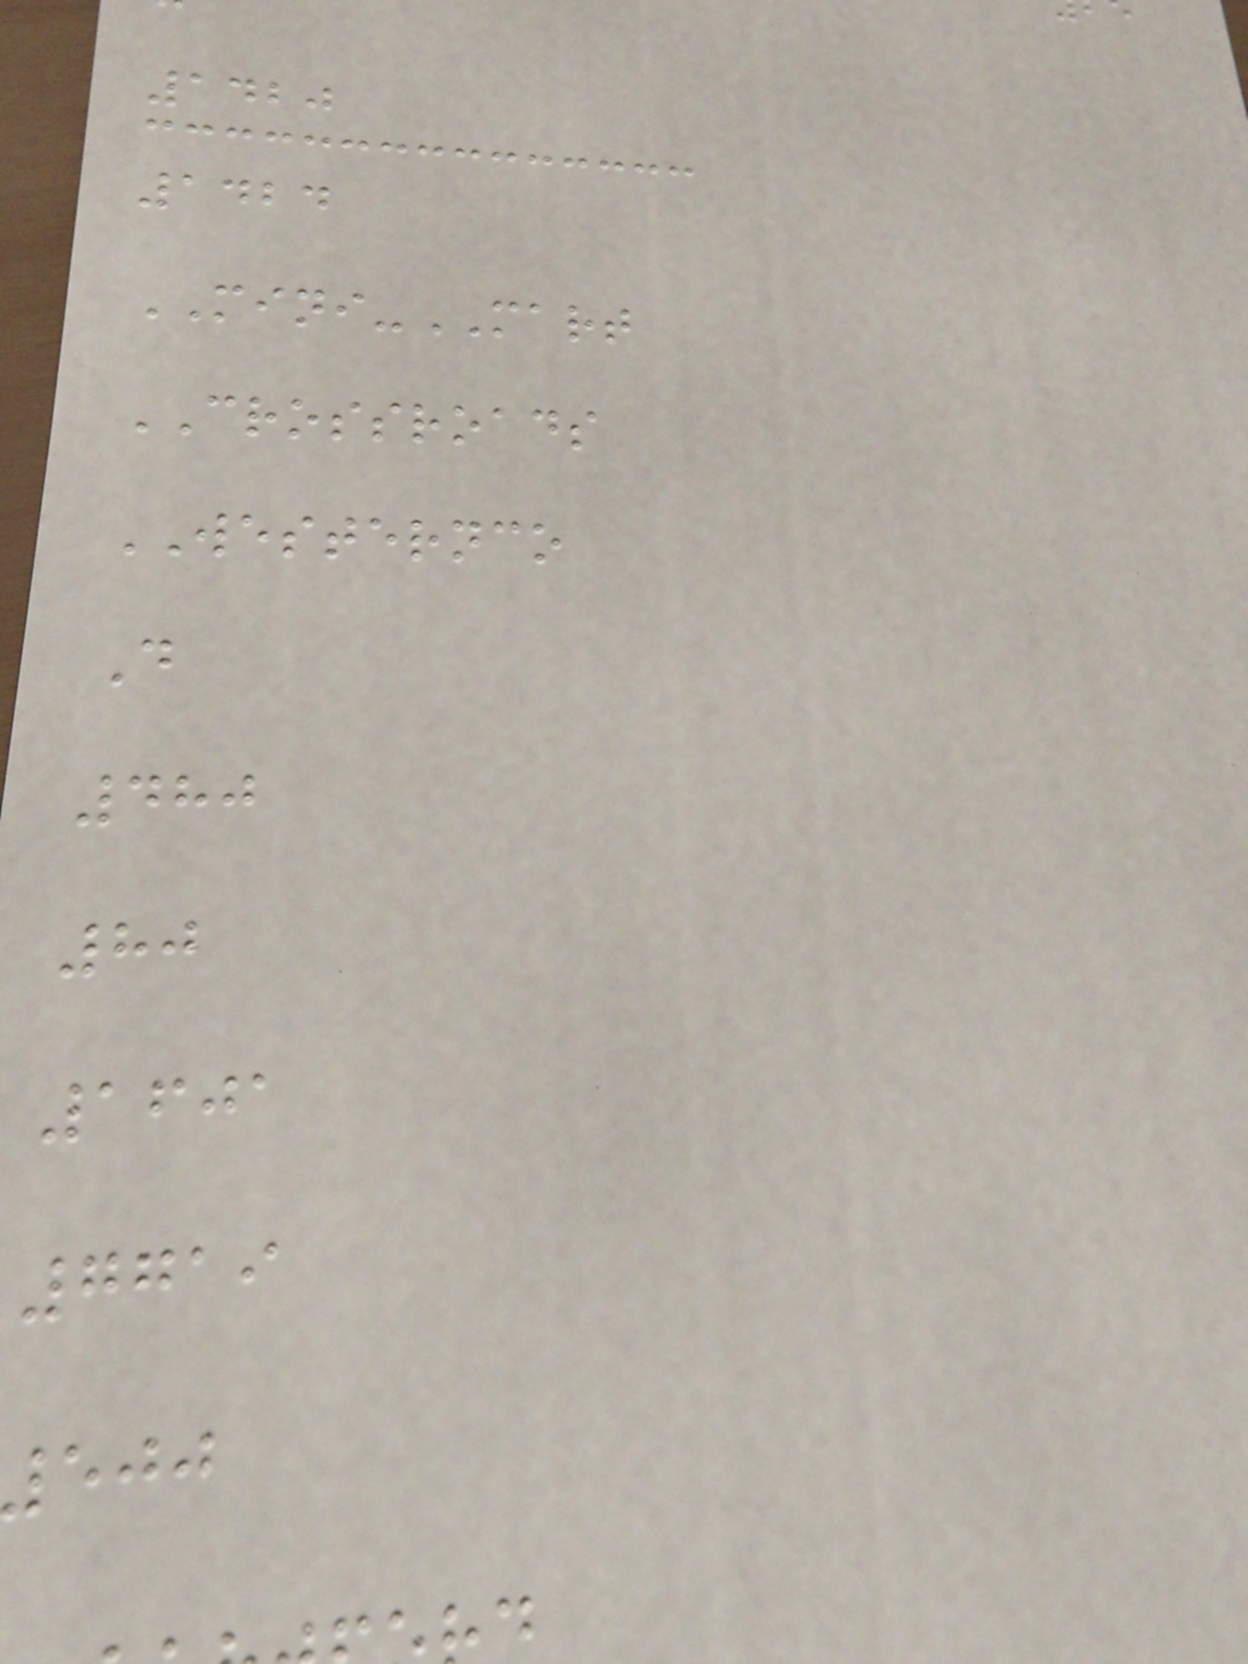1420
1424
MINI-MART
CROSSROADS
WESTERNCO
D
480
80
1601
7719
